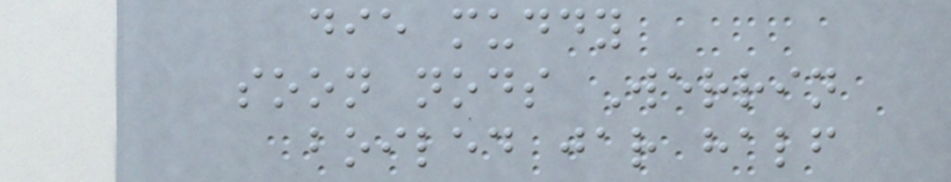die muddy
soon nods Werrin
boiled jar half
